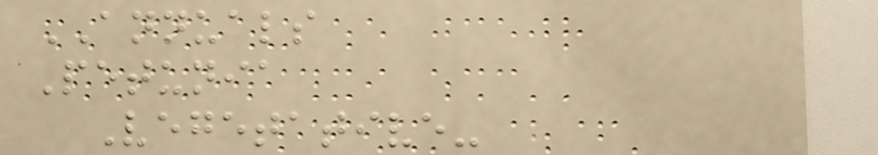ANNUALS
Petunia
Vegetative-
